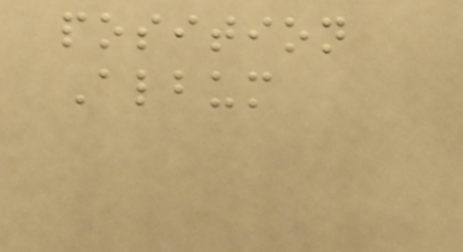position
Album
